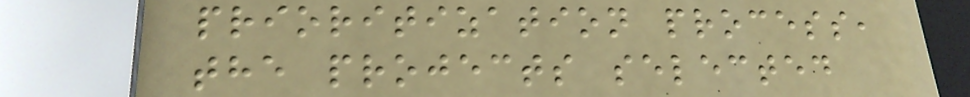prioritization process,
the projects selected
